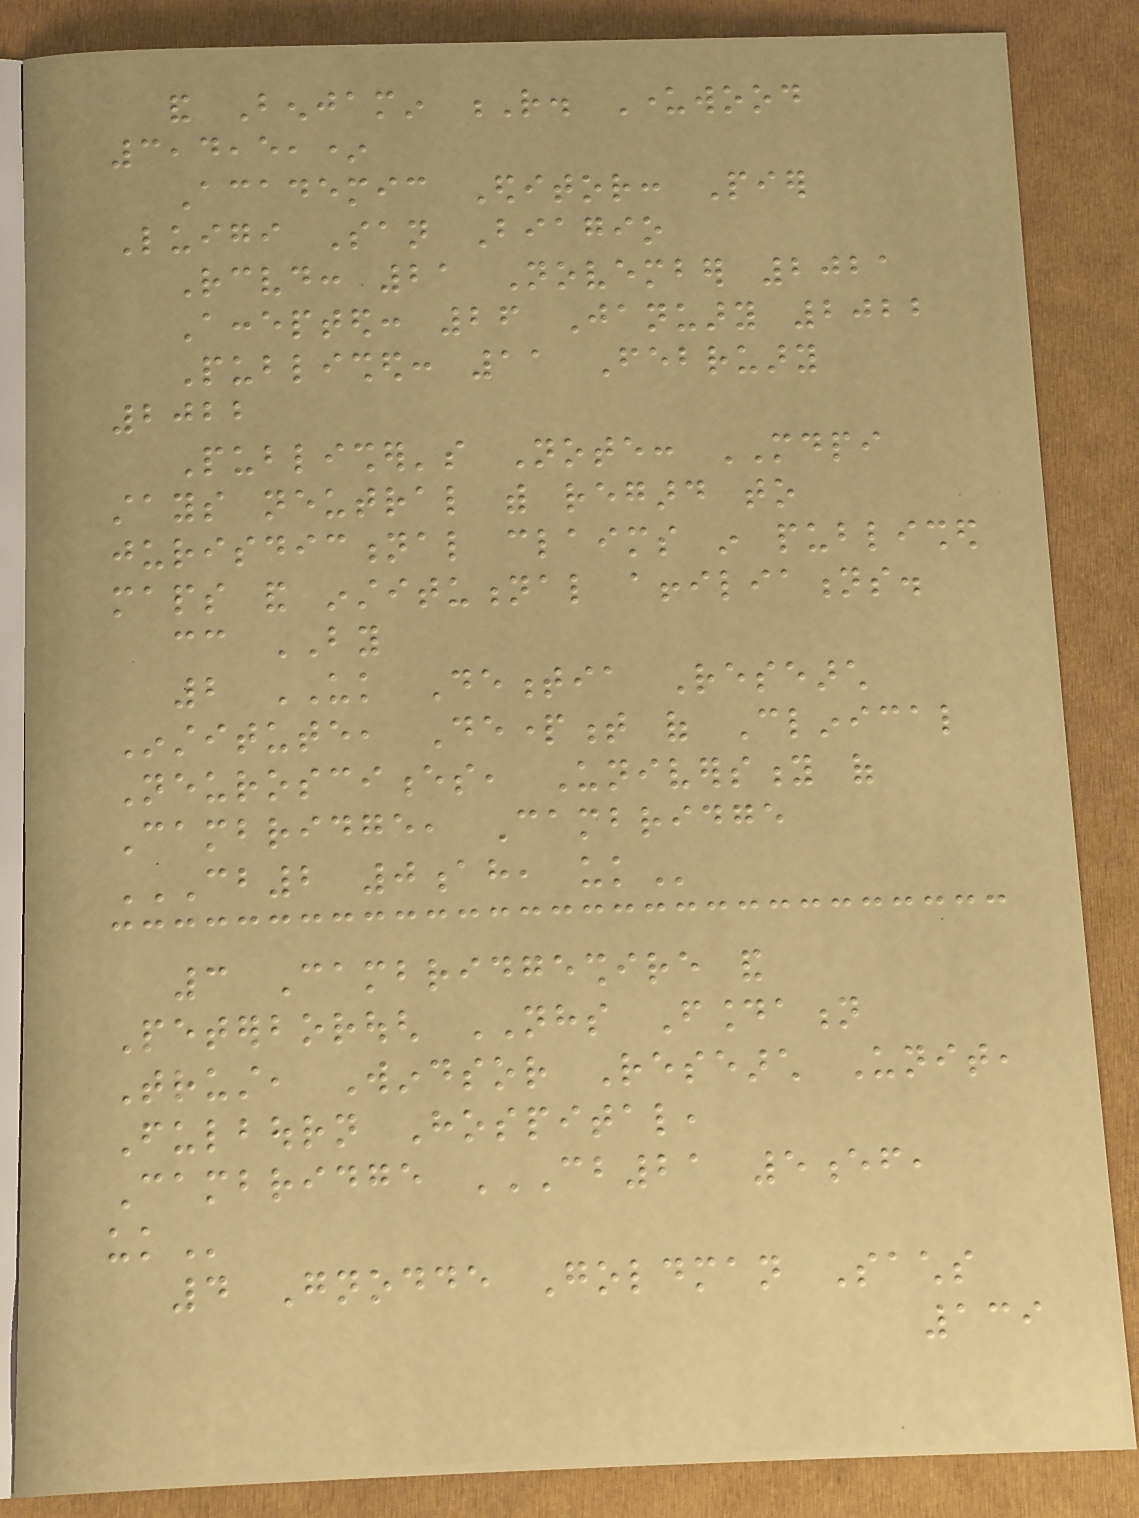and Benjamin R. Underwood
3,4,5,*
Academic Editor: Pier
Luigi San Biagio
Received: 21 November 2021
Accepted: 26 January 2022
Published: 11 February
2022
Publisher's Note: MDPI
stays neutral with regard to
jurisdictional claims in published
maps and institutional affiliations.
cc BY
2 UK Dementia Research
Institute, Department of Clinical
Neurosciences, University of
Cambridge, Cambridge
CB2 0AH, UK
3 Cambridgeshire and
Peterborough NHS Foundation
Trust, Windsor Research Unit,
Fulbourn Hospital,
Cambridge CB21 5EF,
UK
4 Gnodde Goldman Sachs
139
